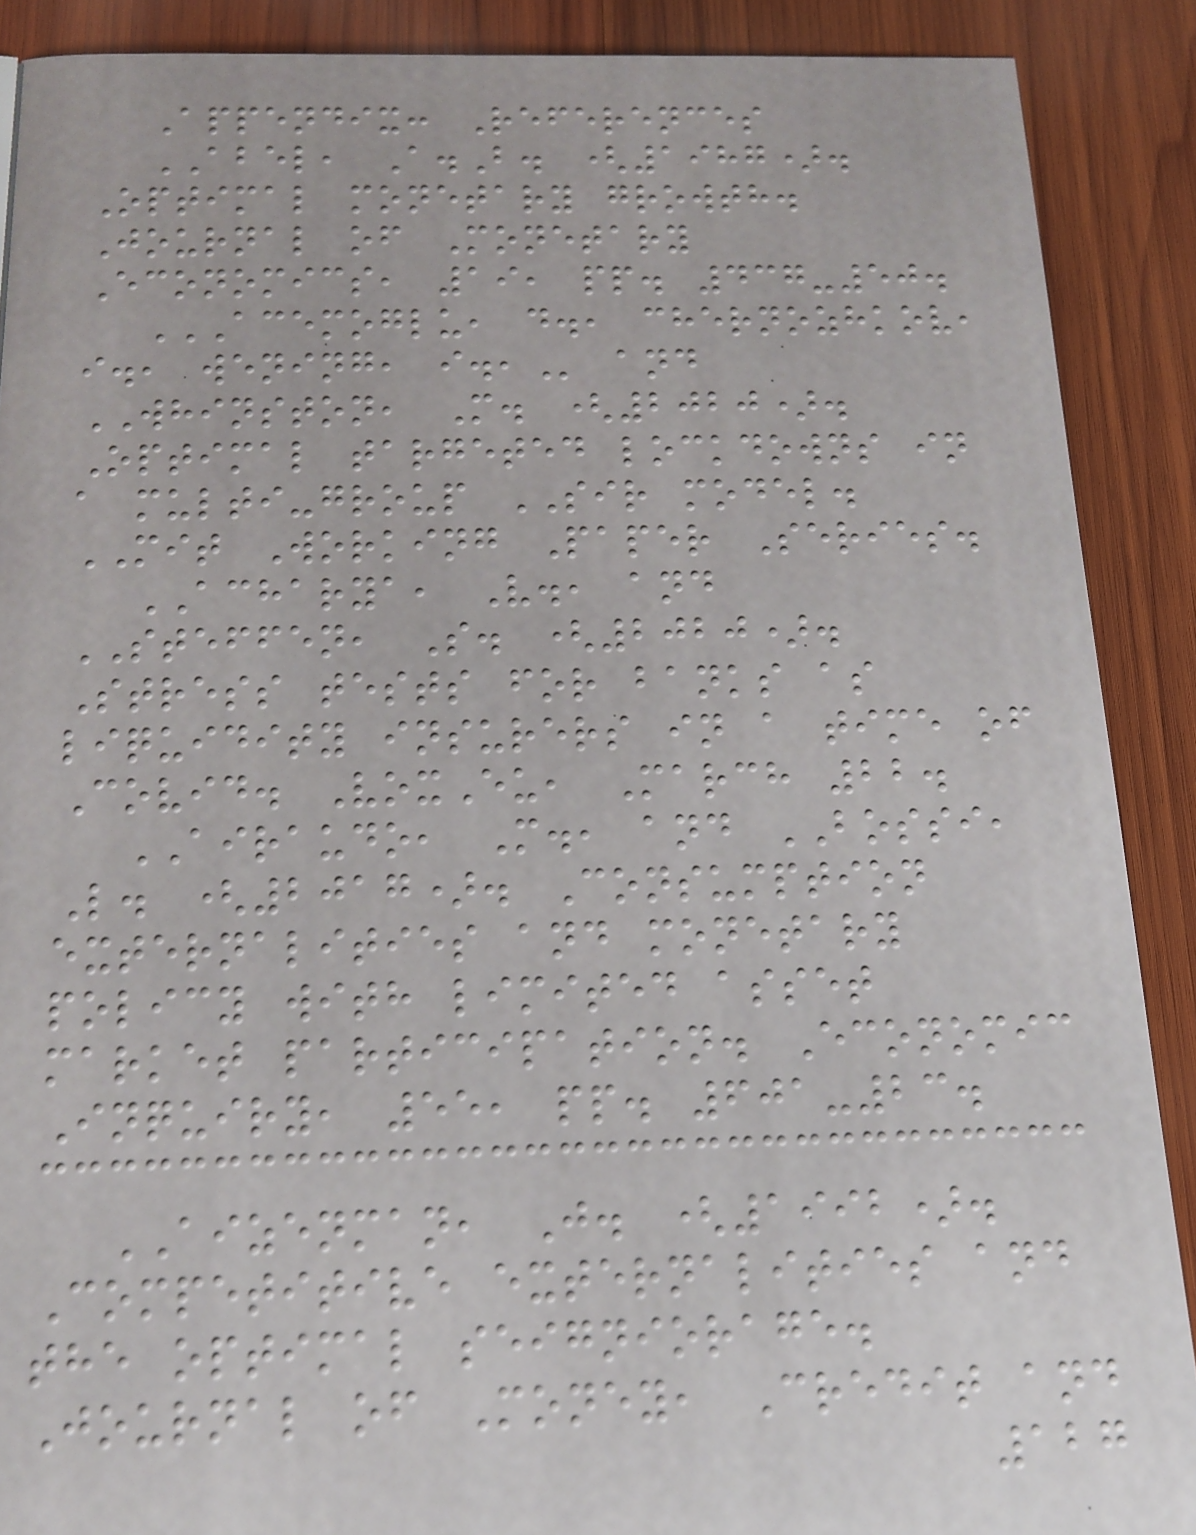Appendix: References
ABEL, A.B. (1987).
Optimal monetary growth.
Journal of Monetary
Economics, 19, pp. 437-50.
ACEMOGLU, D., CHERNOZHKOV,
I., WENING, I., and
WHINSTON, M. (2020).
Optimal targeted lockdowns in
a multi-group SIR model.
MIT Working Paper Series.
ACHARYA, V., and
STEFFEN, S. (2020).
Stress tests for banks as
liquidity insurers in a time of
Covid. VoxEu, March 22.
AIRAUDO, M., and BOSSI,
L. (2017). Consumption
externalities and monetary
policy with limited asset
market participation. Economic
Inquiry, 55, pp. 601-23.
AIZENMAN, J. (1992).
Competitive externalities and
the optimal seigniorage.
Journal of Money, Credit and
127
